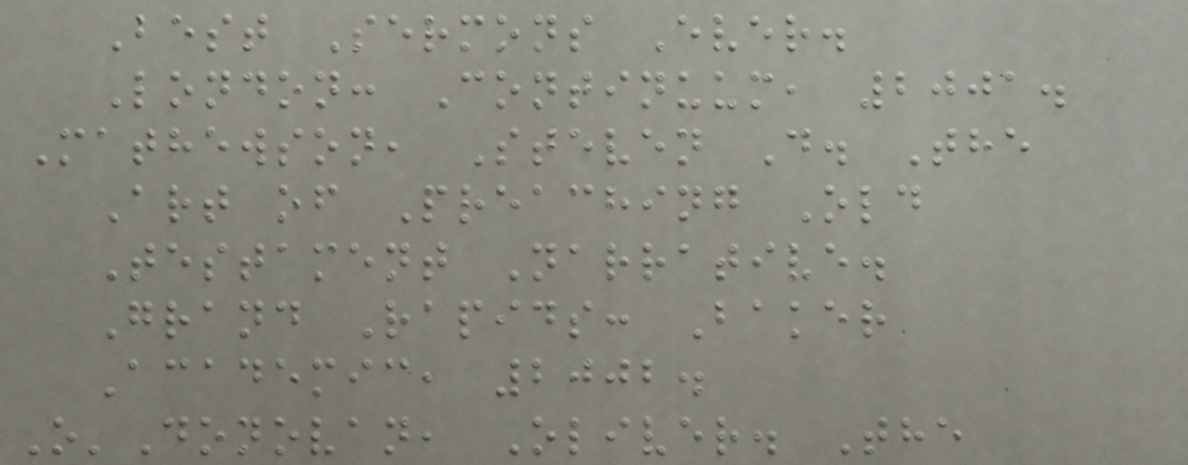Best Sermons Ever.
London: Continuum, 2001.
Mathewson, Steven D. The
Art of Preaching Old
Testament Narrative.
Grand Rapids: Baker
Academic, 2002.
O'Donovan, Oliver. The
